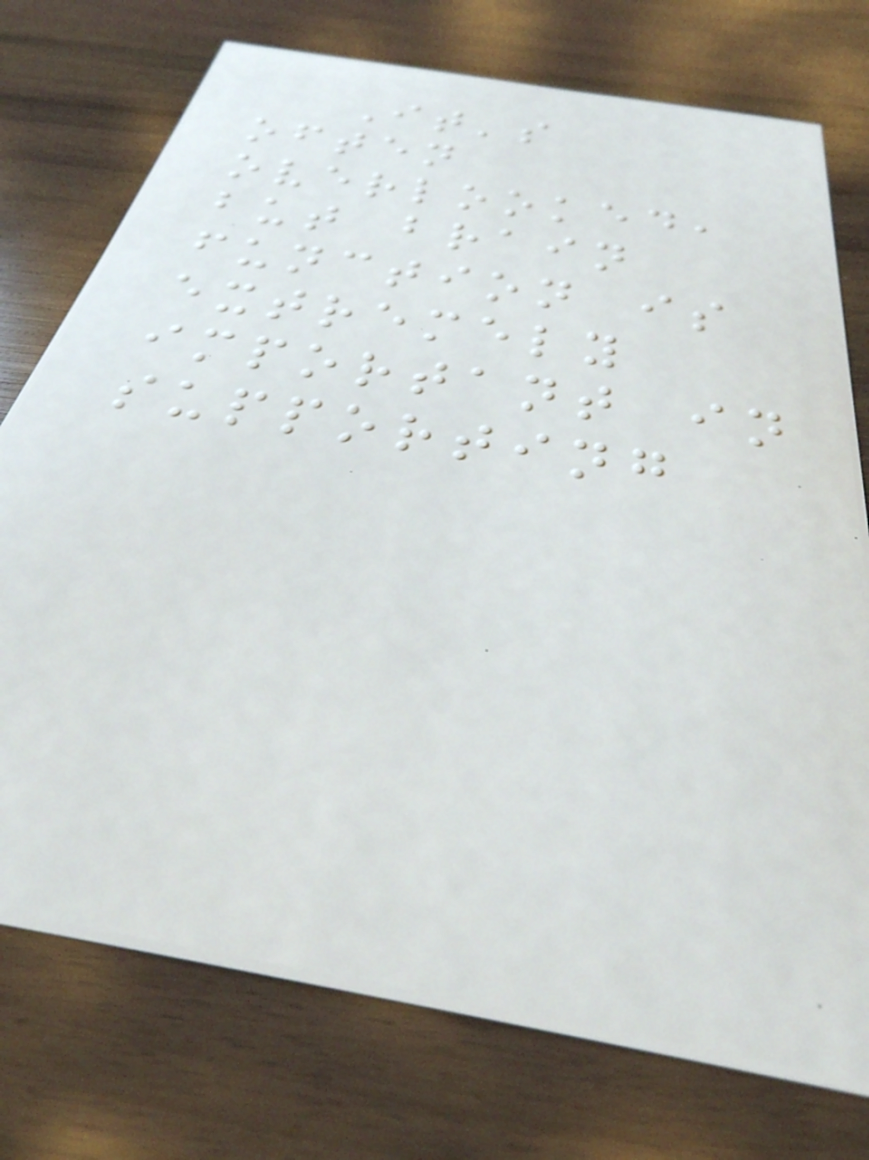It's
often
overlooked,
but brain
function is
extremely
important in
supporting
